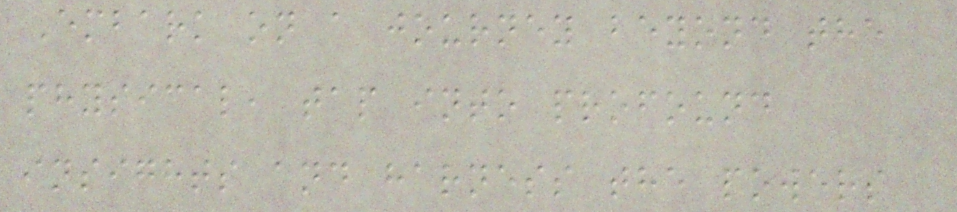Embark on a journey beyond the
physical, tap into profound
insights and harness the powers
